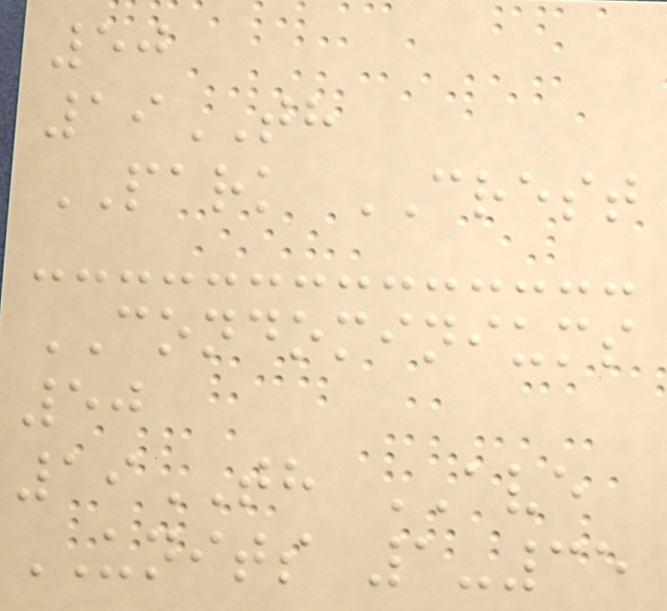50
19TH
PARK CREST
CONDOMINIUMS
50
19TH AVE
UNITS 1-35
